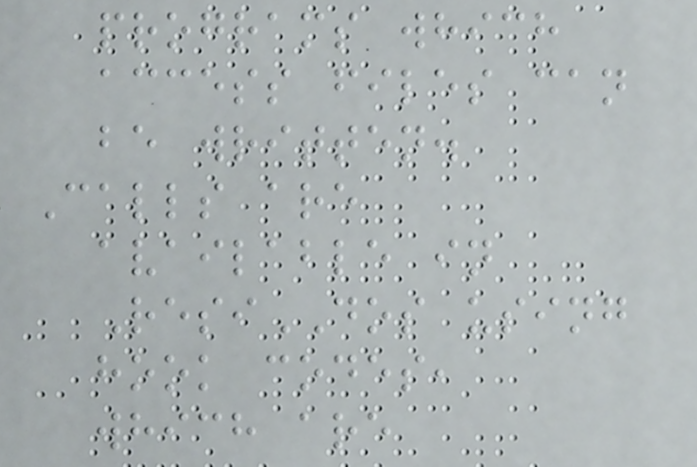programs which
access files can
be written.
Calls are
available in
ResiDOS using
hook codes,
which are
